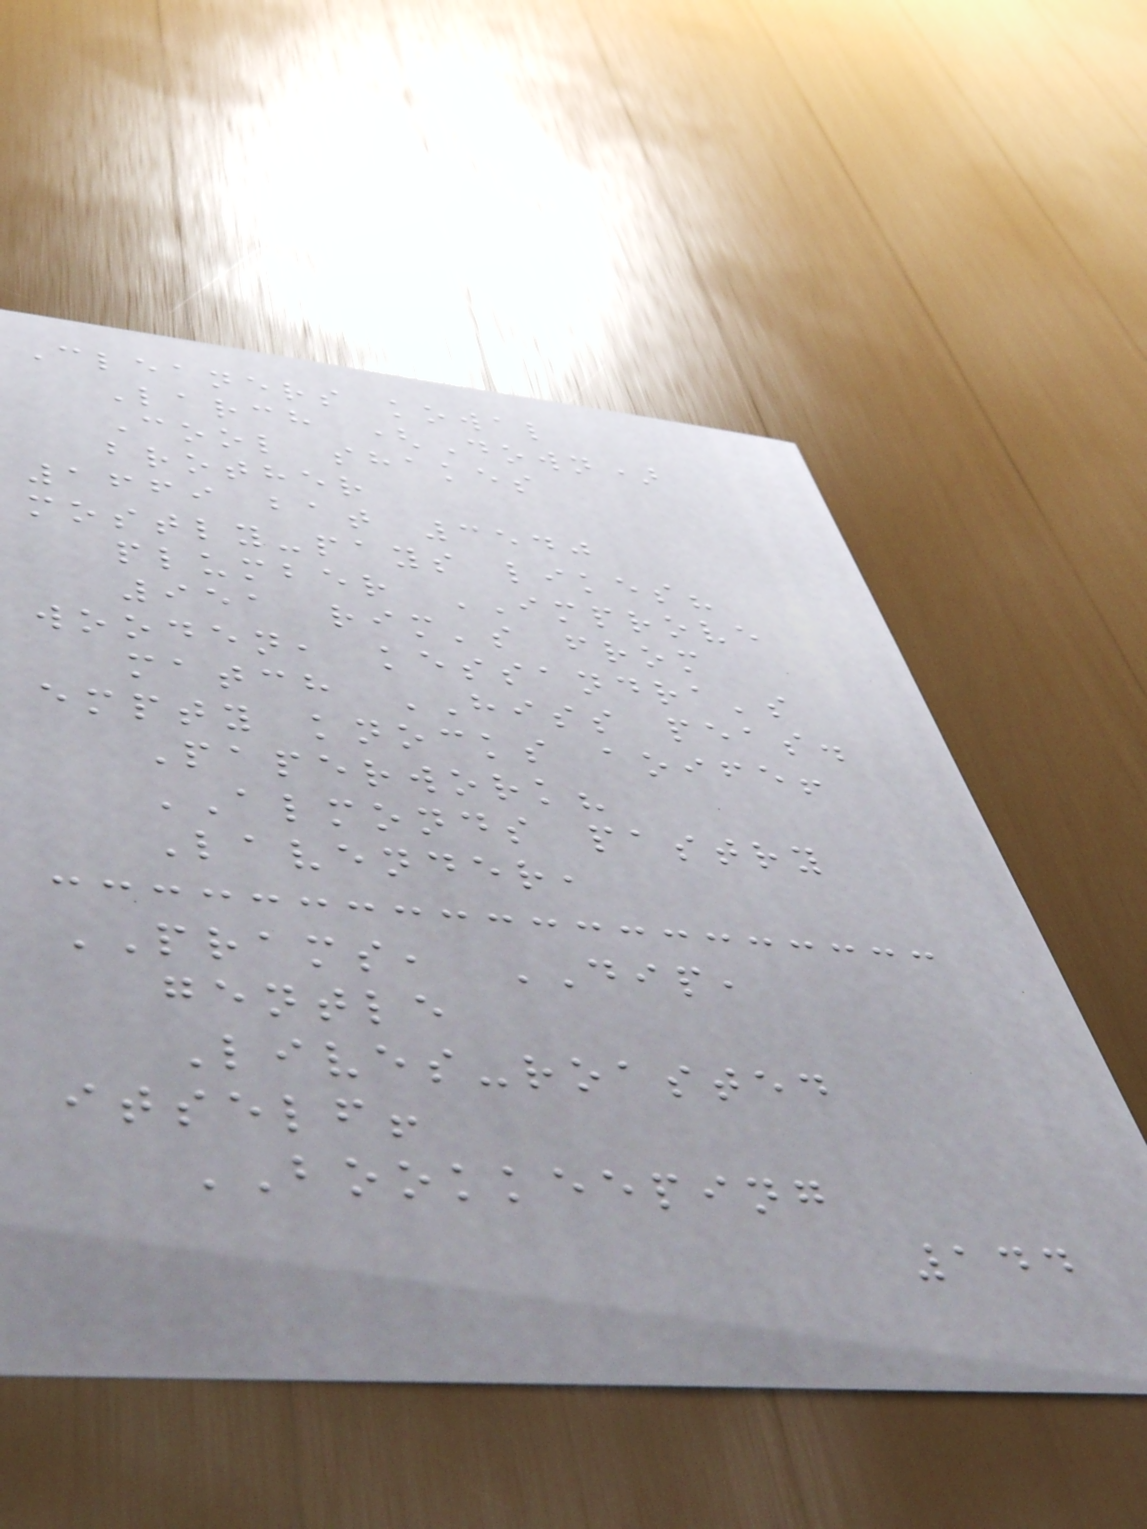Cleaners kowal
Larch (Down)
Cool shakes
brother
1669 bat 3540
mostly-pays likes?
plumber IMPROVE
951 rim's from
wooden, kessandra's
match HISS peas.
empty knocks aoife!
Paperwork?
ALMONDS pastry
Lavender,
PRAMS, DIP,
gentle
Lives-roasted
itself!
BOOKKEEPING
144
